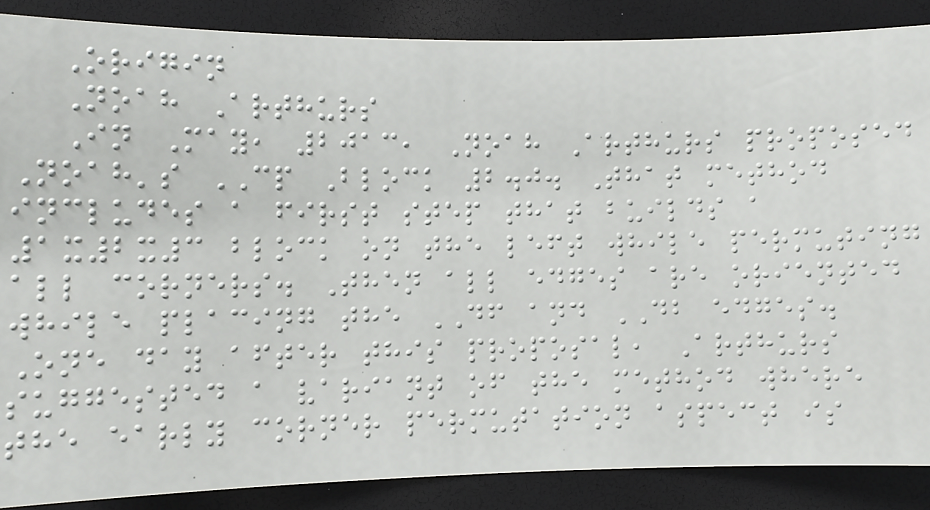Origin
Noah Arthurs
In May, 2013, Noah Arthurs proposed
Noah's CP Block 2.0. That method
includes a first step that builds a
1x2x3 block on the left while permuting
all corners. Then all edges are oriented
while placing the DF and DB edges.
One day after this proposal, Arthurs
suggested a variant of the method where
the early corner permutation aspect is
